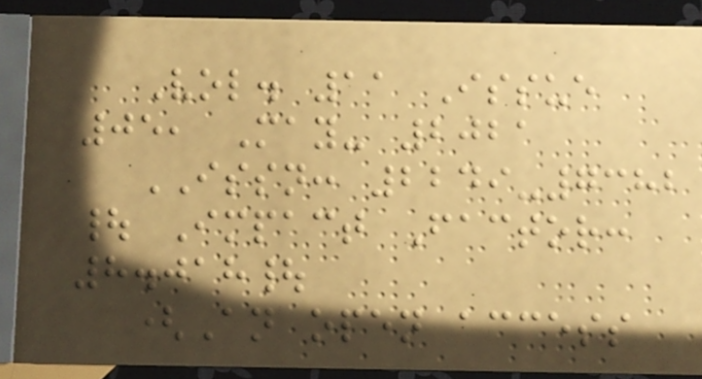Vol. 11 Issue
05, May- 2021
ISSN: 2249-7382
| Impact Factor:
8.018|
(An open access
